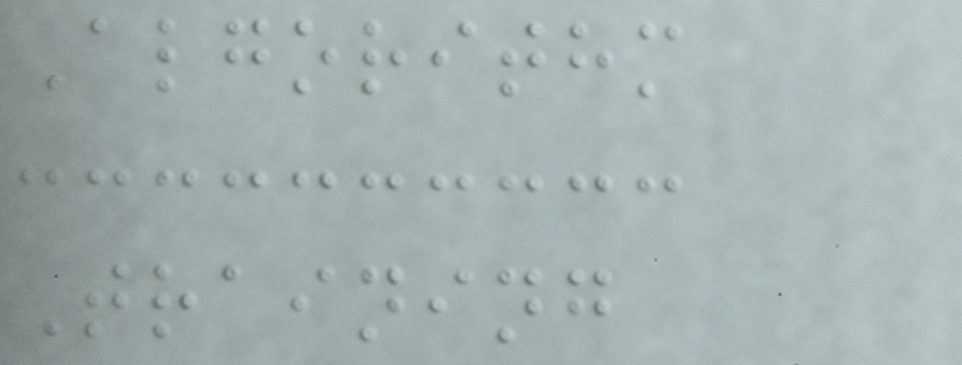Algorithm
Training
